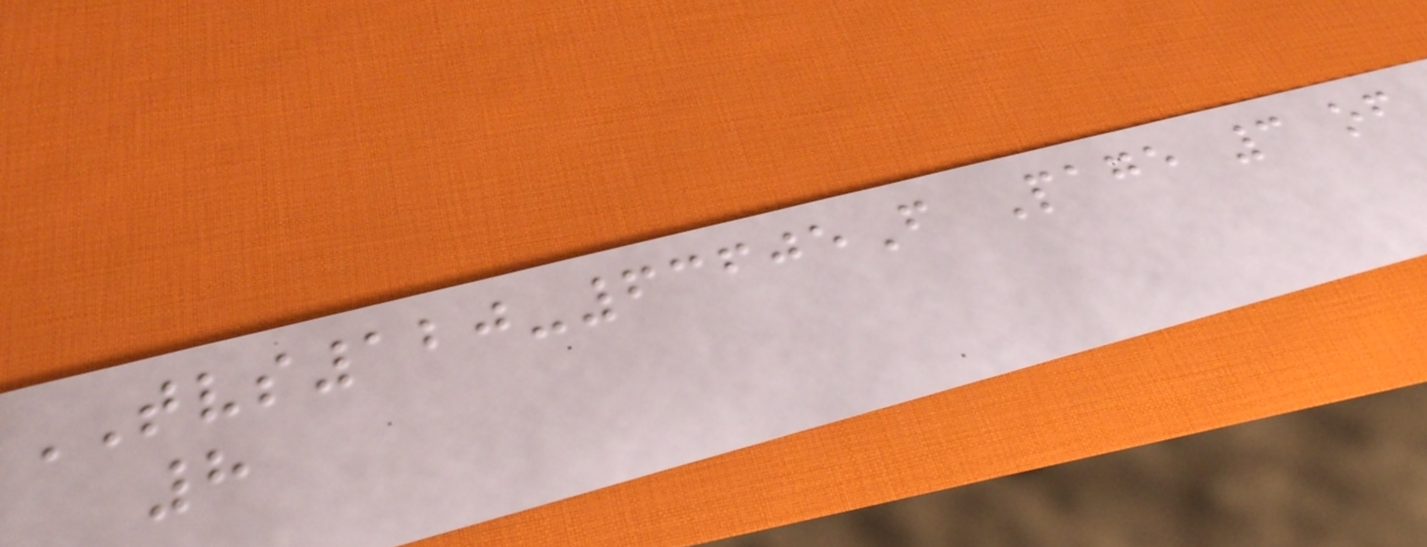TVS120-63605F Page 3 of
8
